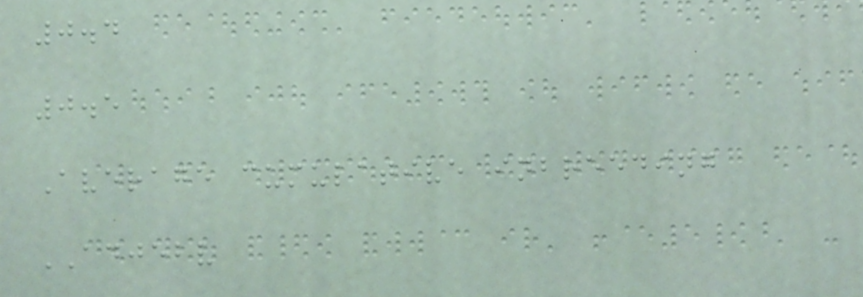0.4
0.5
Average cumulative inbreeding
ADJEBV
